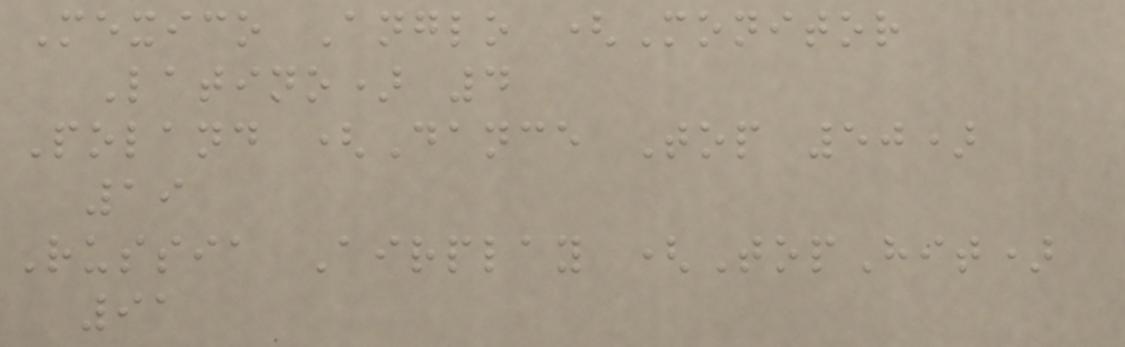Mexico Anglo (Monitor
Latino) 4
Poland (Dance Top 50)
19
Russia Airplay (TopHit)
91
